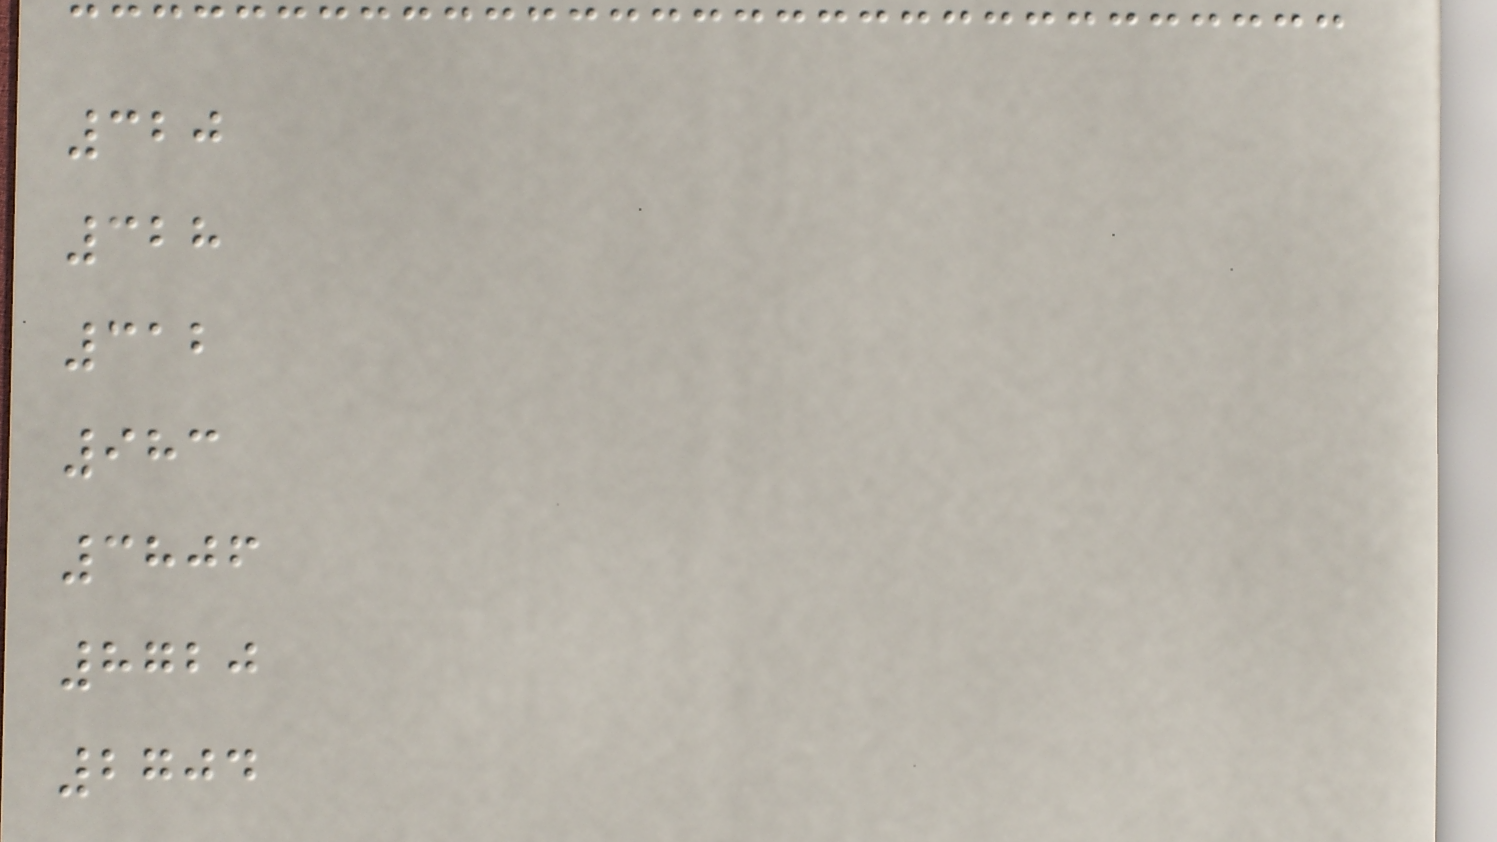320
328
312
983
3806
8720
2704
